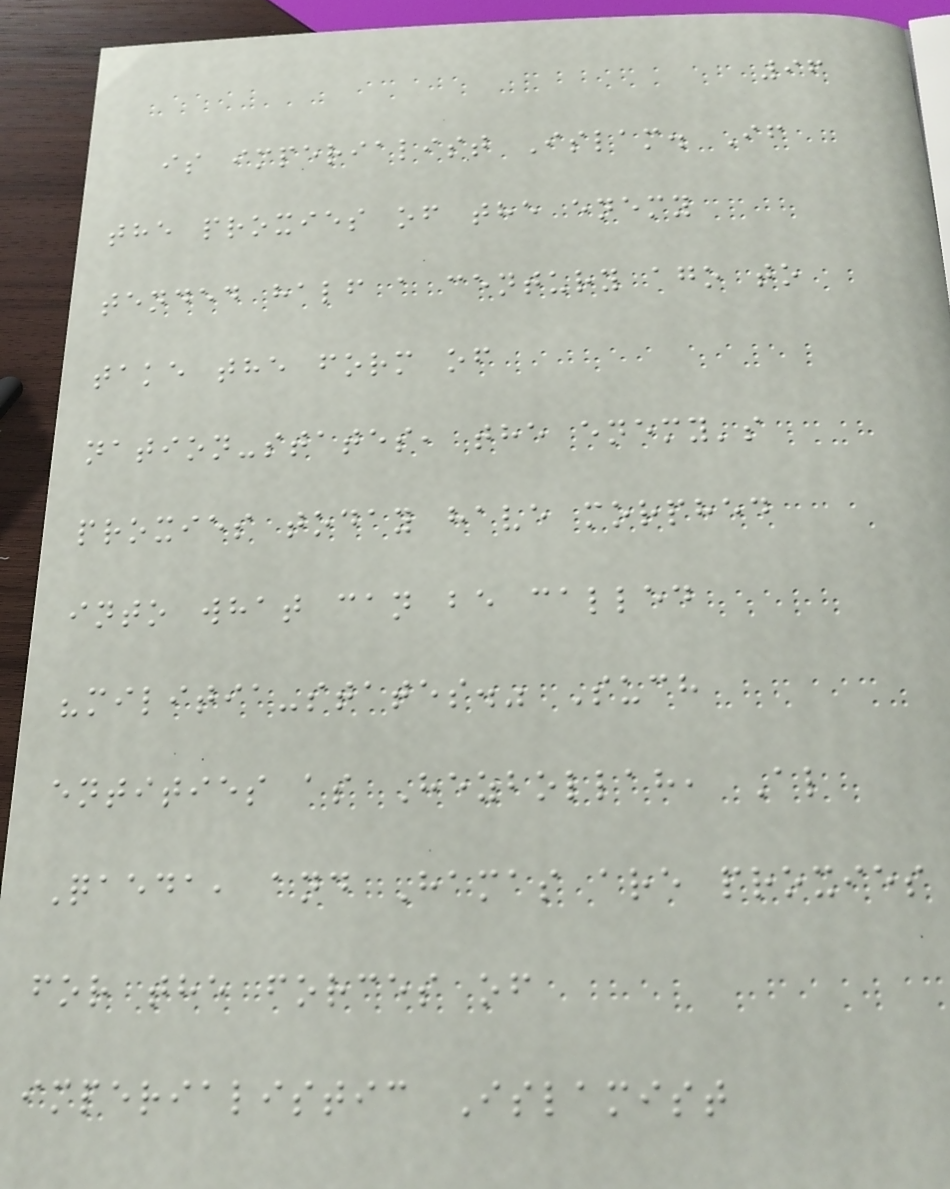96
is imperialist Islam. If
the proxies of the enemy
tended half a century ago to
take the form of
nation-states, the enemy's
proxies today have morphed
into what can be called
"militia-states." Such
entities as Hezbollah, Al
Qaeda, and Hamas are proxies
for the forces of
imperialistic Islamist
